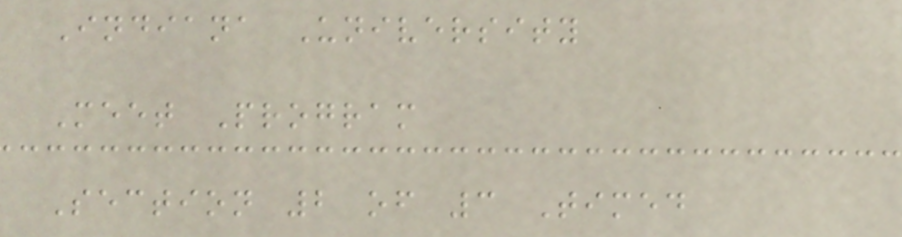Indiana University
Meet Program
Section 2 of 3 Timed
